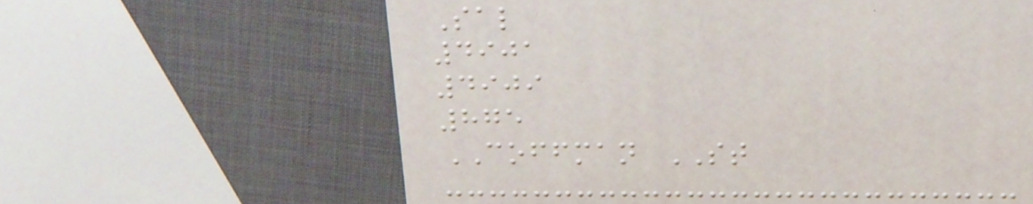Sal
4901
4909
875
COFFMAN ST
